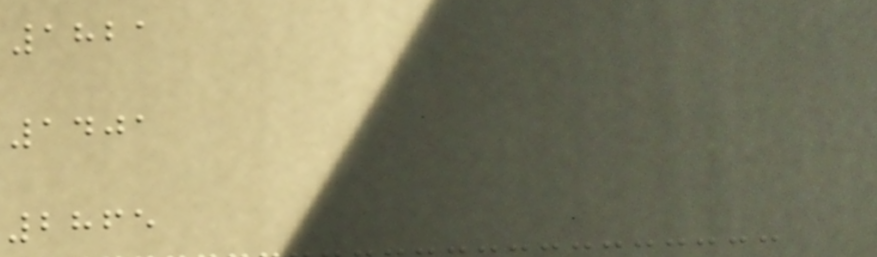1821
1401
2865
